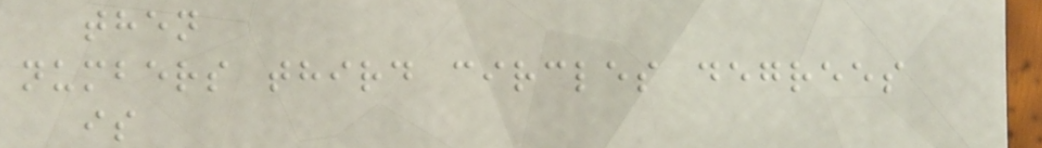then
numbers third circles degrees
is
